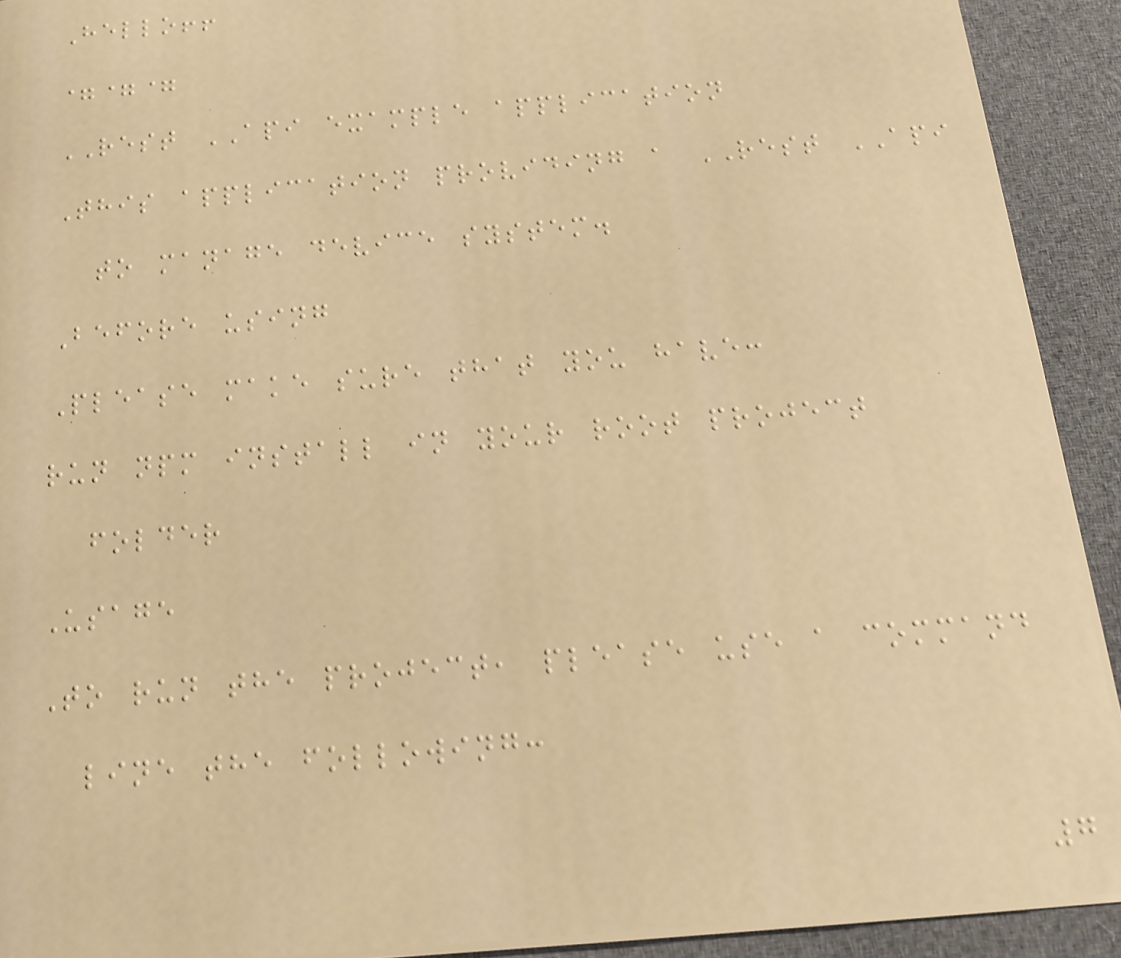Hello!!
===
REST API example application
This application providing a REST API
to manage device system.
Before using
Please make sure that you have:
run npm install in your root project
folder
Usage
To run the project, please use a command
line the following:
7
